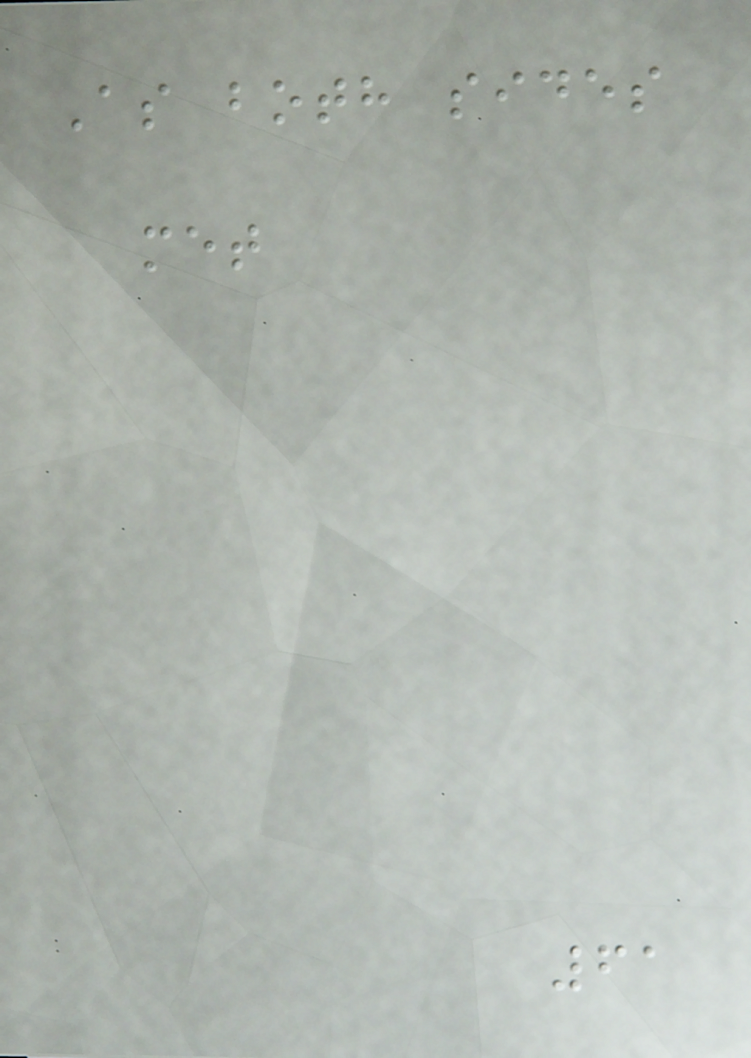As both sides
met
61
